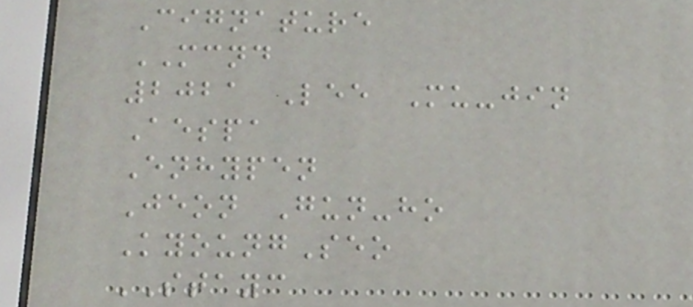Cignature
MCND
2021 Lee Mu-jin
Aespa
Enhypen
Jeon Gun-ho
KyoungSeo
STAYC
